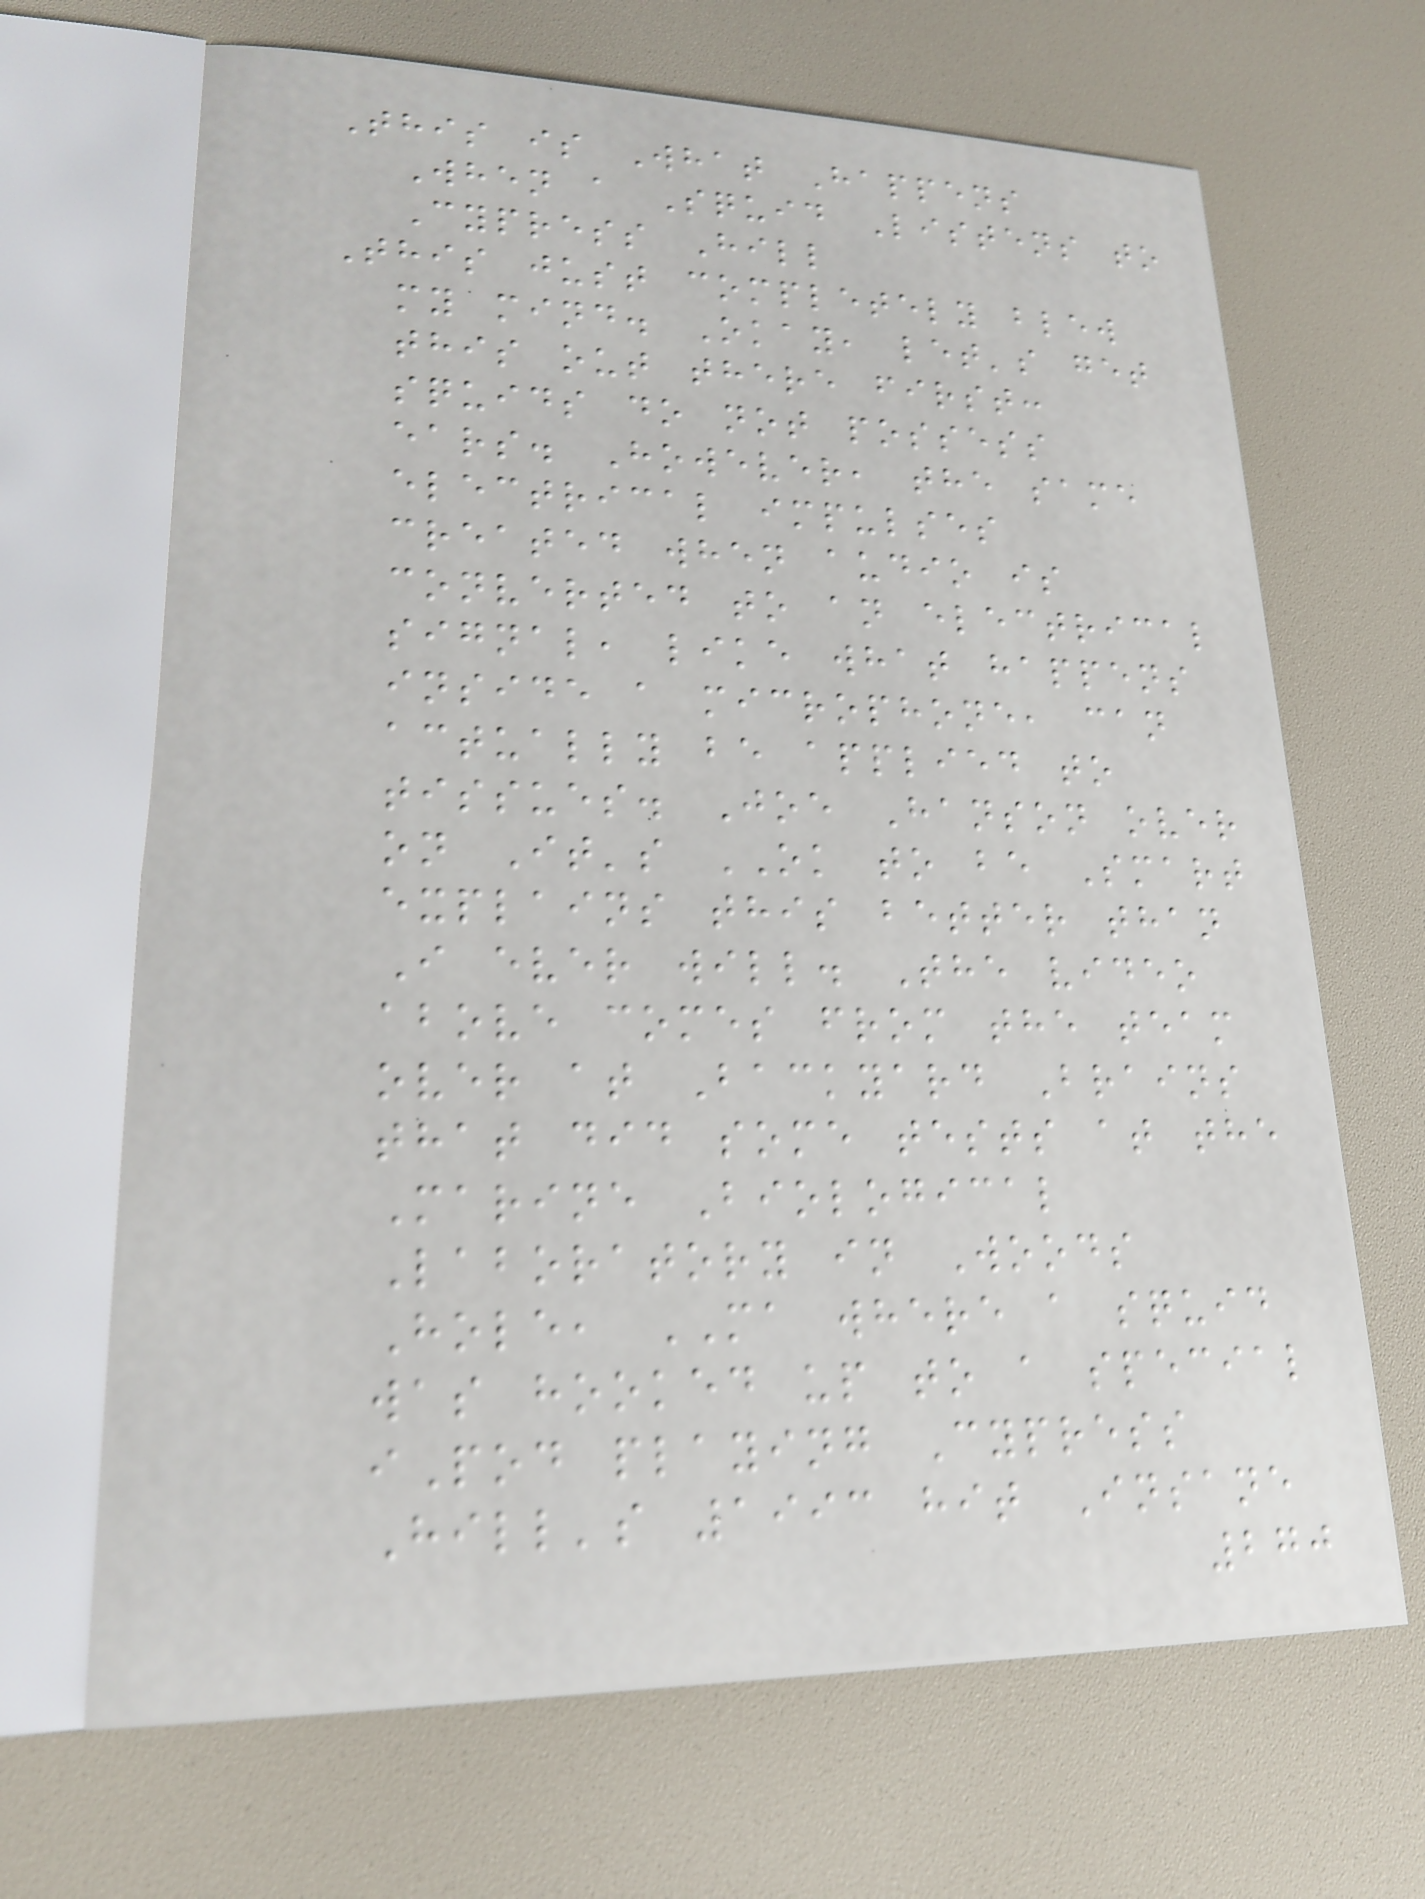This is What Happens
When a Squid Listens to
Cypress Hill
This just completely blew
my mind. Okay, let's get
this out there first:
squids do not possess
ears. However, the same
electrical impulses
created when audio is
converted to an electrical
signal, like what happens
inside a microphone, can
actually be applied to
tissues. Joe Hanson over
on It's OK to be Smart
explains this better than
I ever will. The video
above comes from the team
over at Backyard Brains
that did some tests at the
Marine Biological
Laboratory in Woods
Hole, MA where a squid
was hooked up to a special
iPod playing Cypress
Hill's 1993 hit Insane
270
